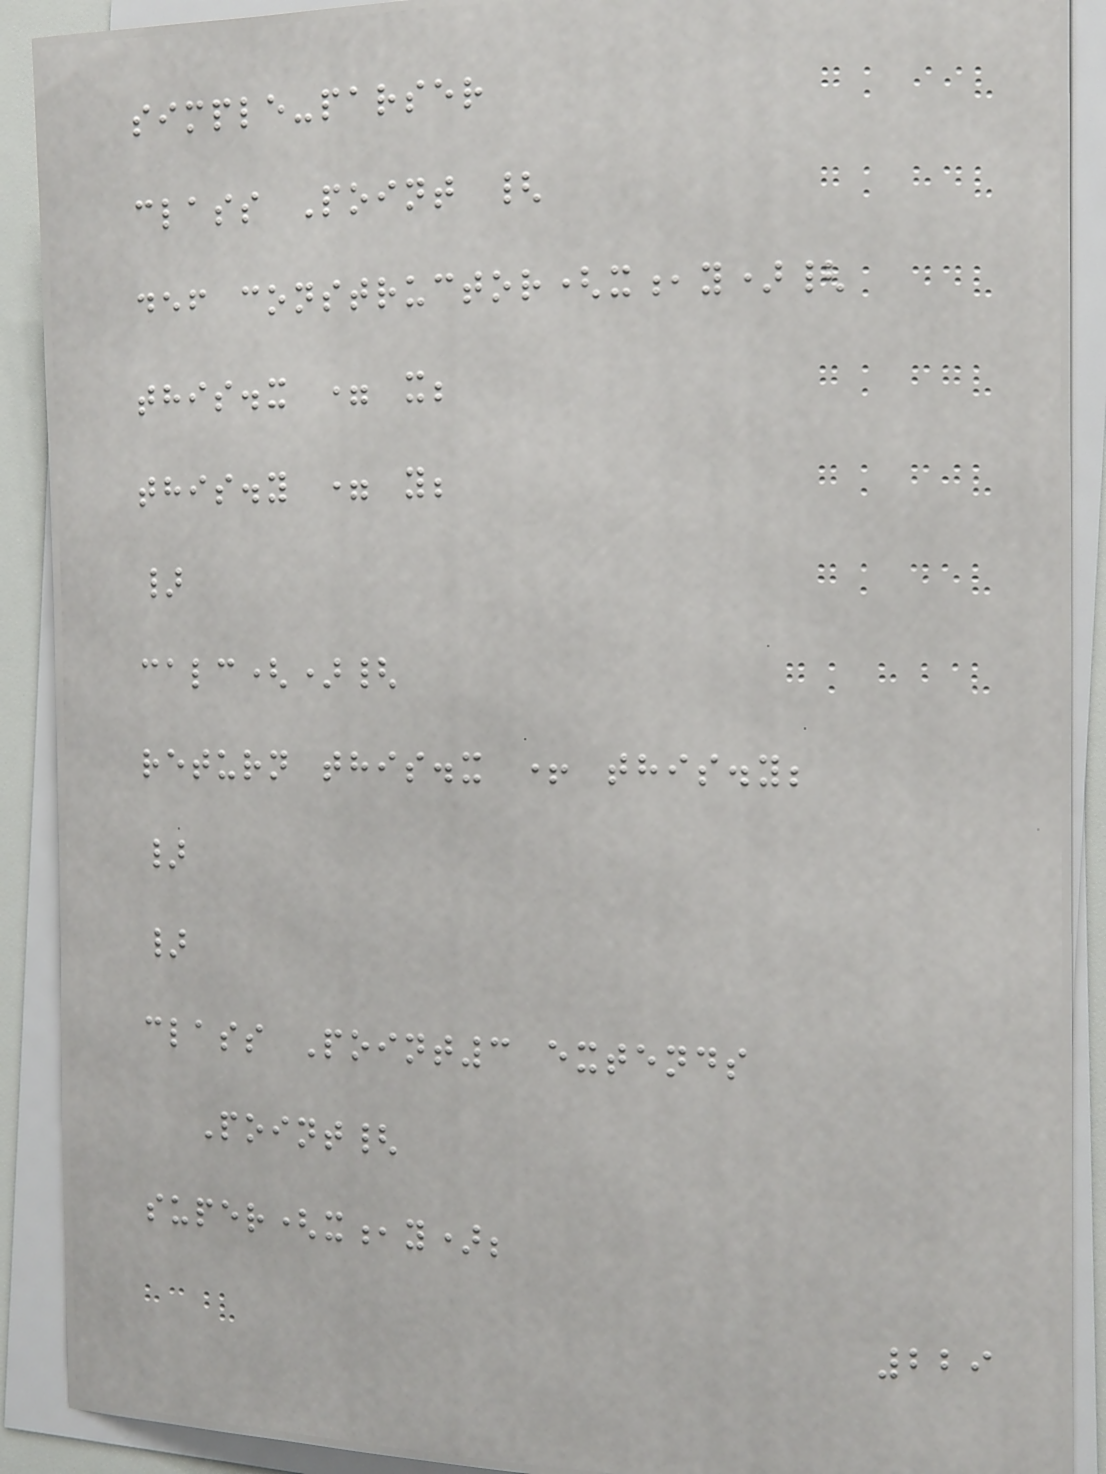simple-parser
class Point {
def constructor(x,y){
this.x = x;
this.y = y;
}
calc(){
return this.x + this.y;
}
}
class Point3 extends
Point{
super(x,y);
229
